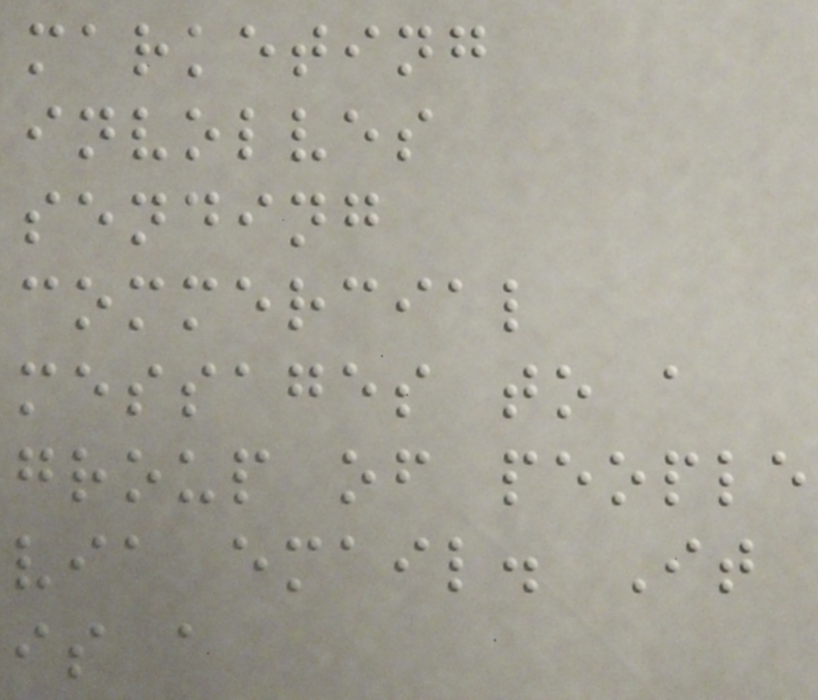marketing
involves
sending
commercial
messages to a
group of people
via email. It
is a
